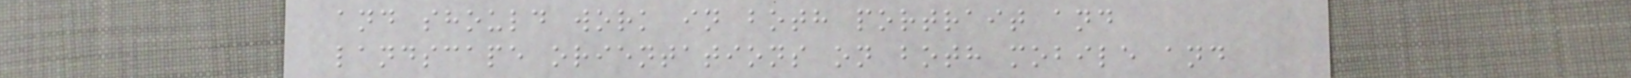and should work in both portrait and
landscape orientations on both mobile and
